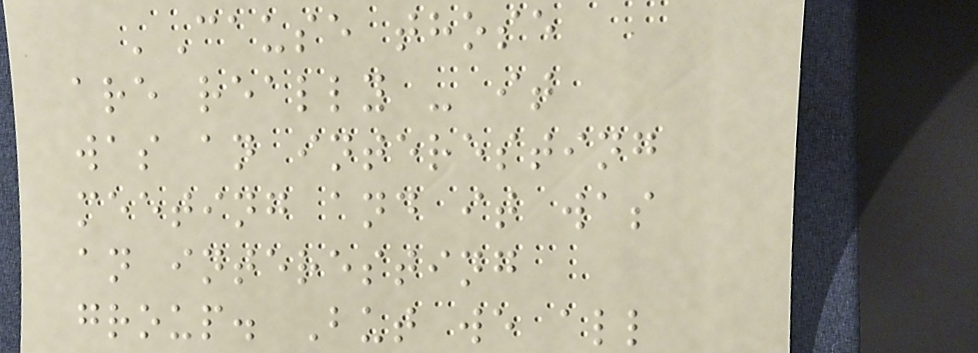'Cause those
are really - it
was an interesting
meeting and it was
an interesting
group. But we all
